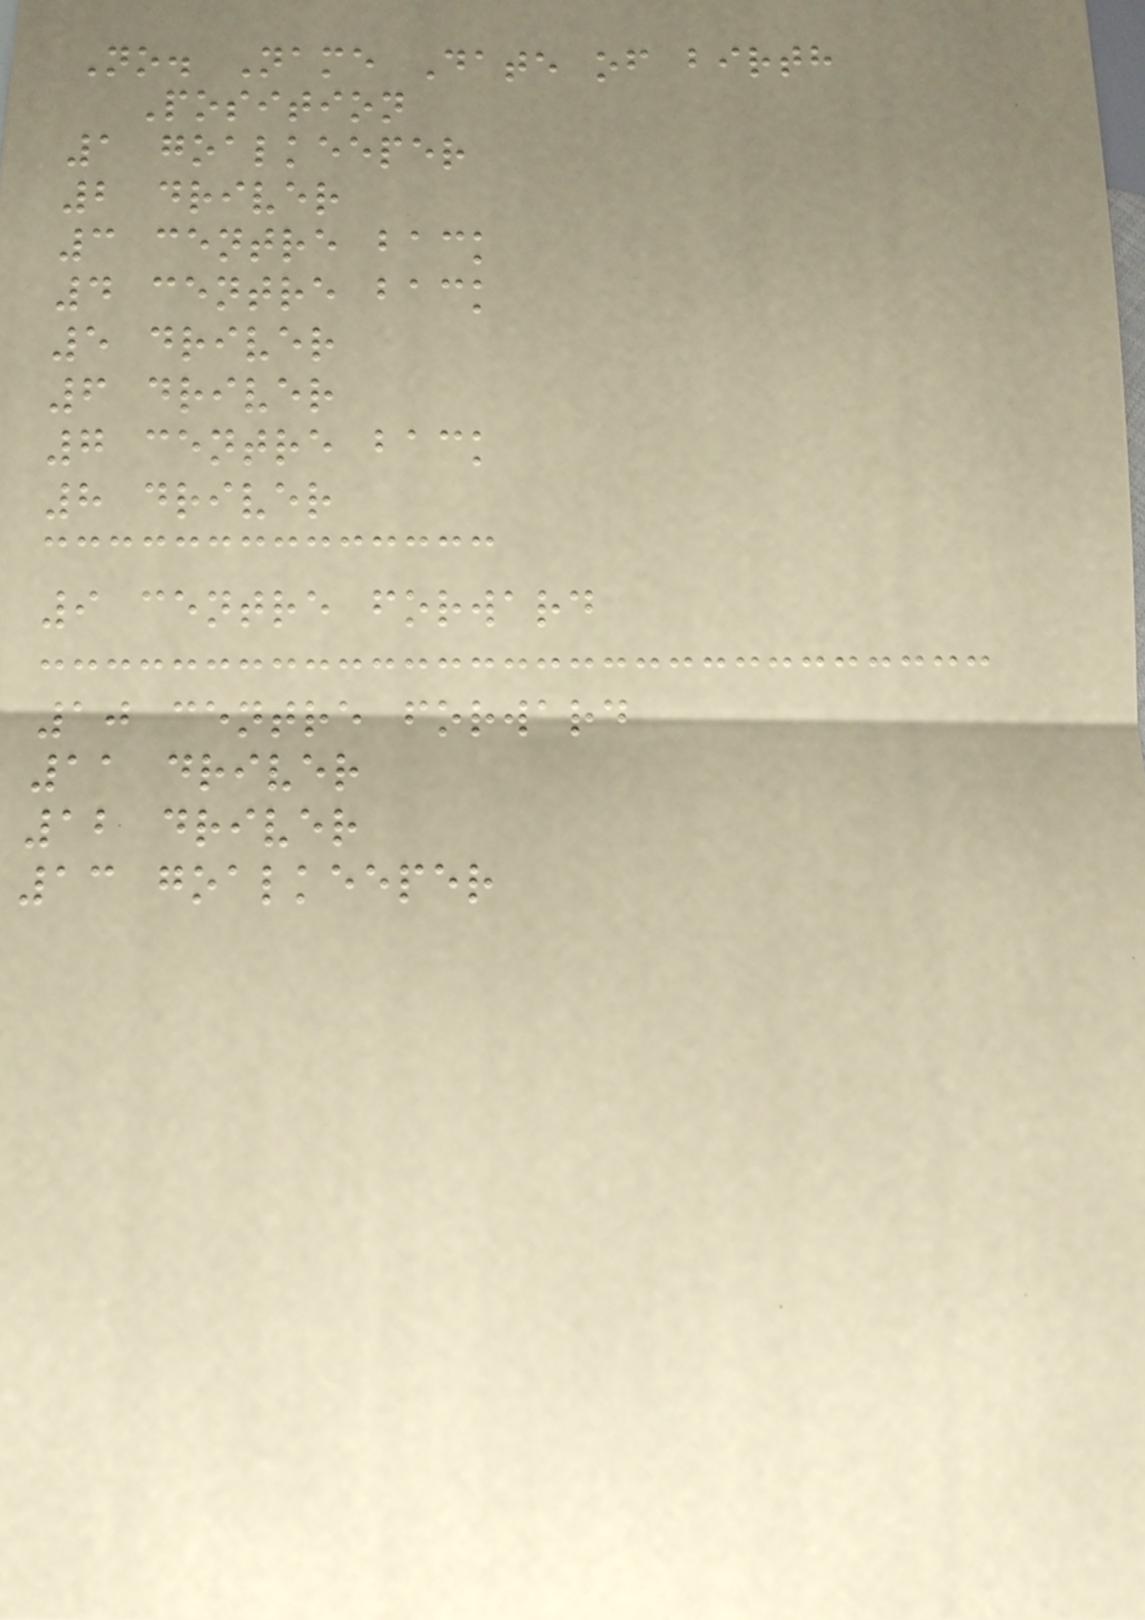No. Name Date of birth
Position
1 goalkeeper
2 driver
3 centre back
4 centre back
5 driver
6 driver
7 centre back
8 driver
9 centre forward
10 centre forward
11 driver
12 driver
13 goalkeeper
